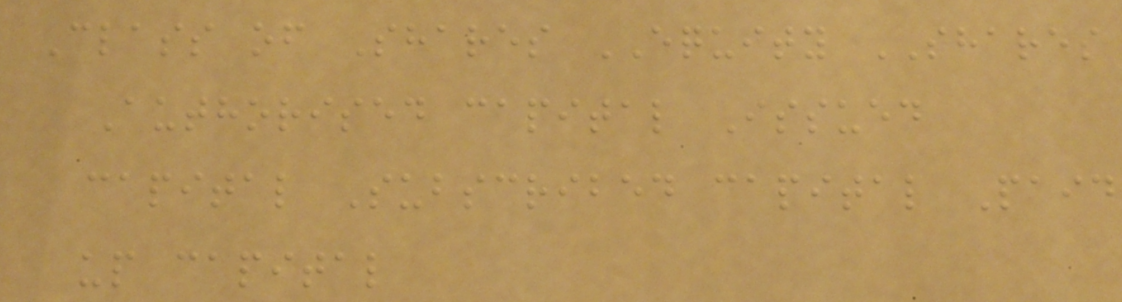Class of Shares EQUITY SHARES
Authorised capital Issued
capital Subscribed capital Paid
up capital
